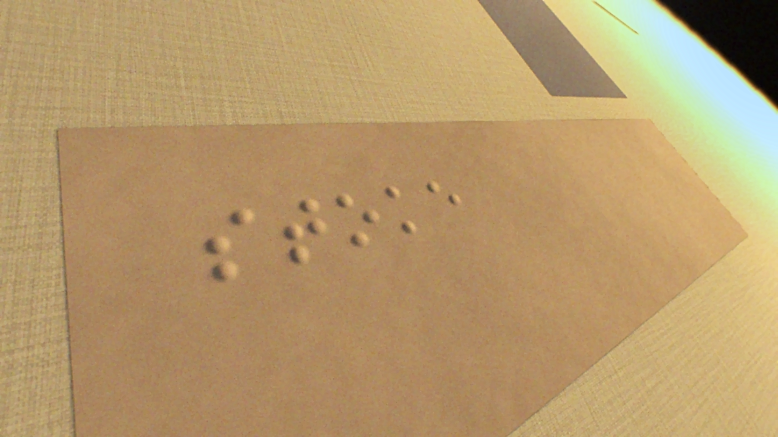stoke
